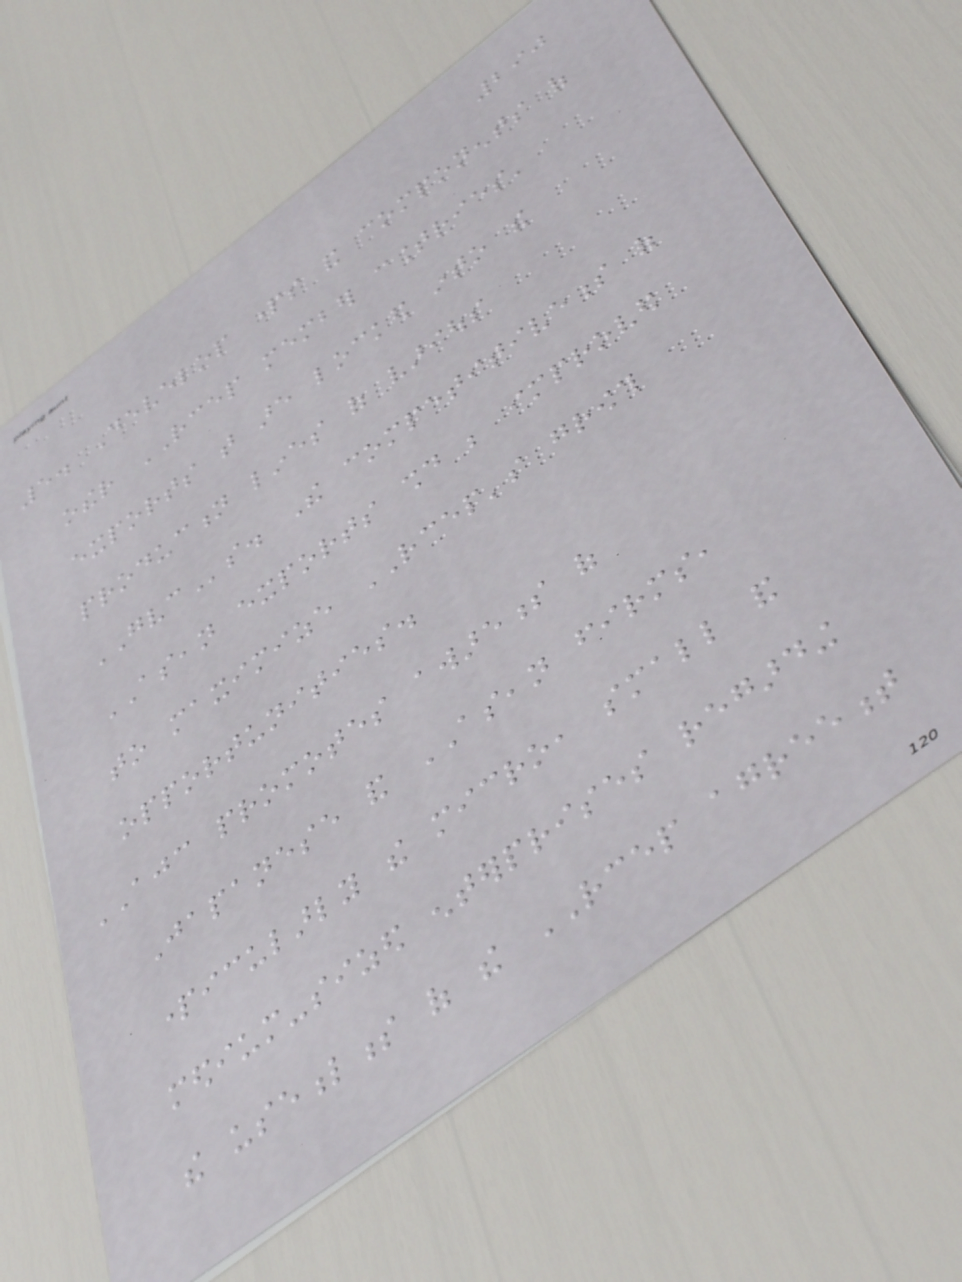290
5. Develop parts and components of
other RCEP member countries'
exports that are locked into the
production lines of various
GVCs. The competitiveness of
ASEAN exports should be improved
to maximize RCEP's growth
opportunities.
AJC promotes awareness of
Japanese and ASEAN firms,
particularly the micro, small and
medium-sized enterprises regarding
the usefulness of the RCEP agreement
